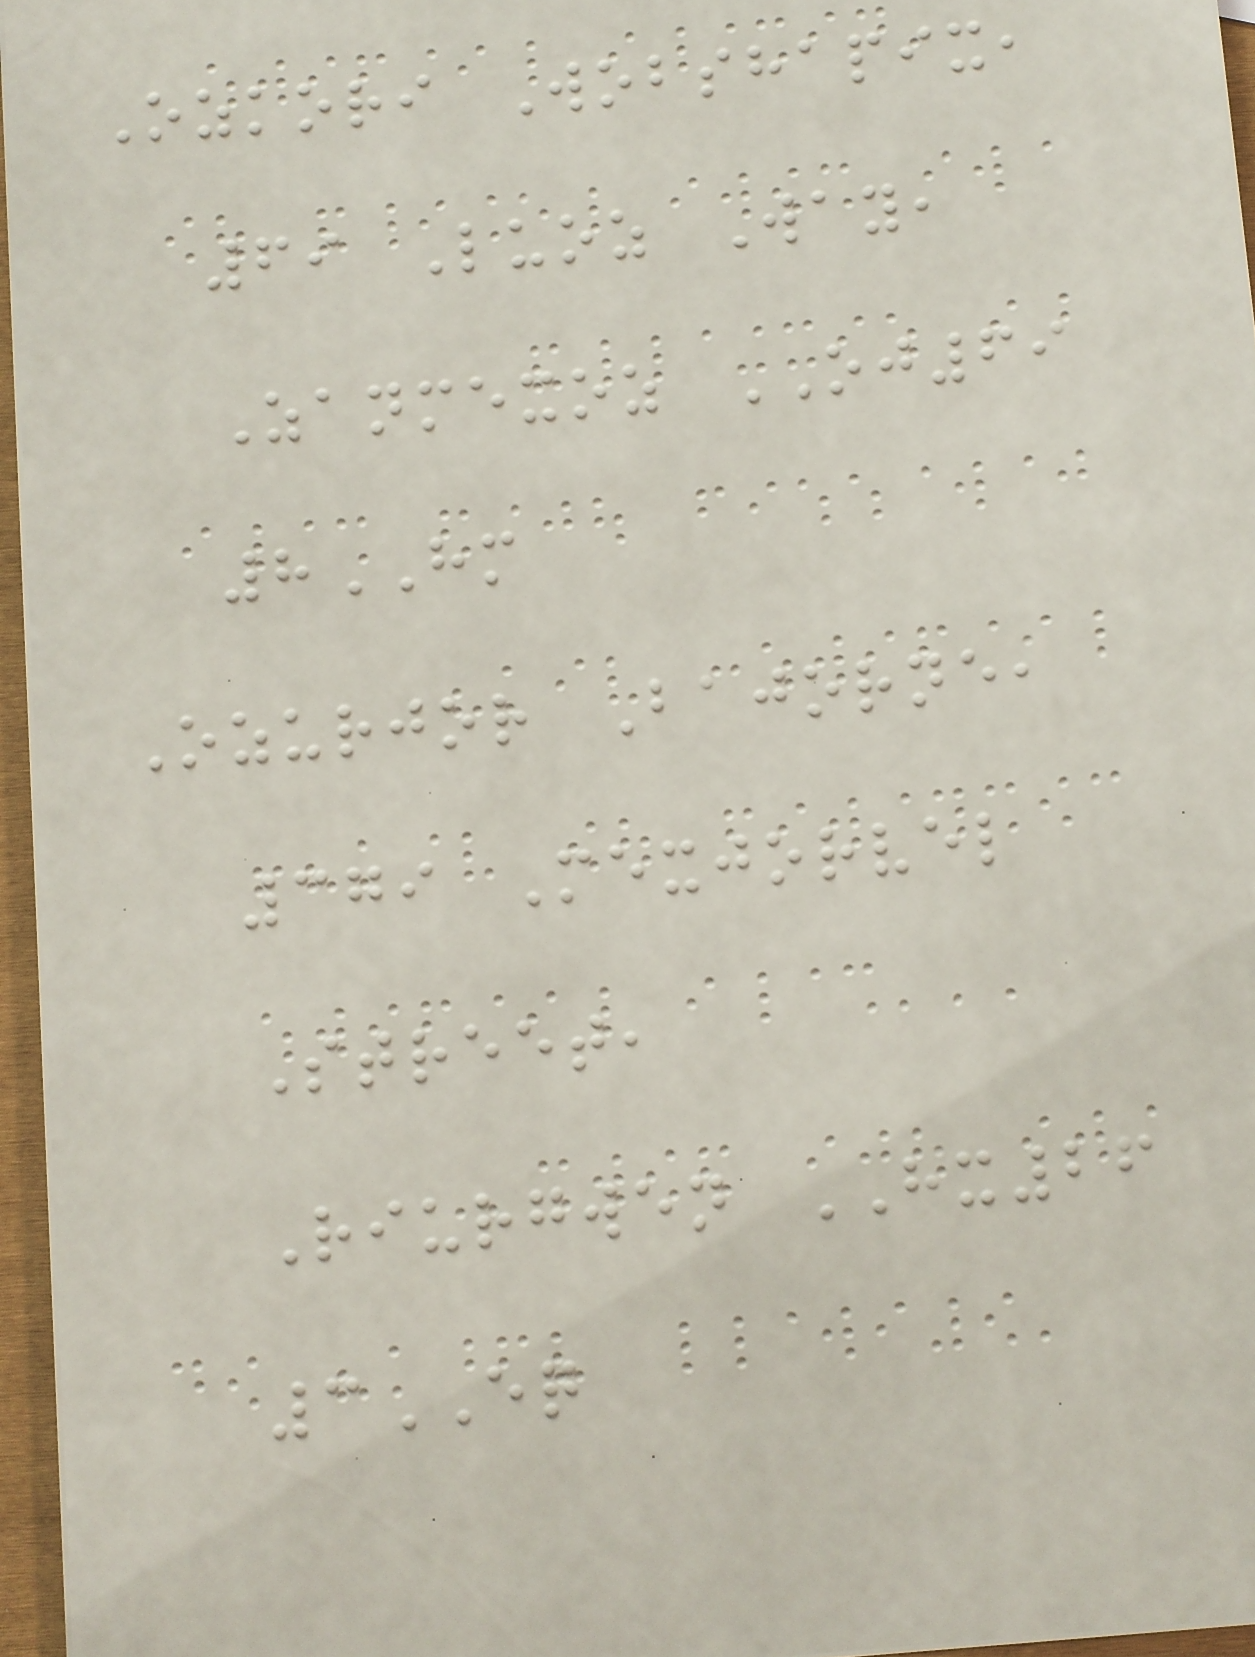Ozkori Wobshapix,
69 Luoz Way,
Zanmexoz OJ69
8HM
Ozurjor Bajorne,
379 Mexjorvel
Street,
Riurgwen HX26
3EQ
